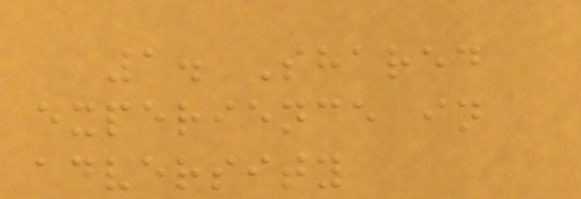1. Shared
experience in
adversity
